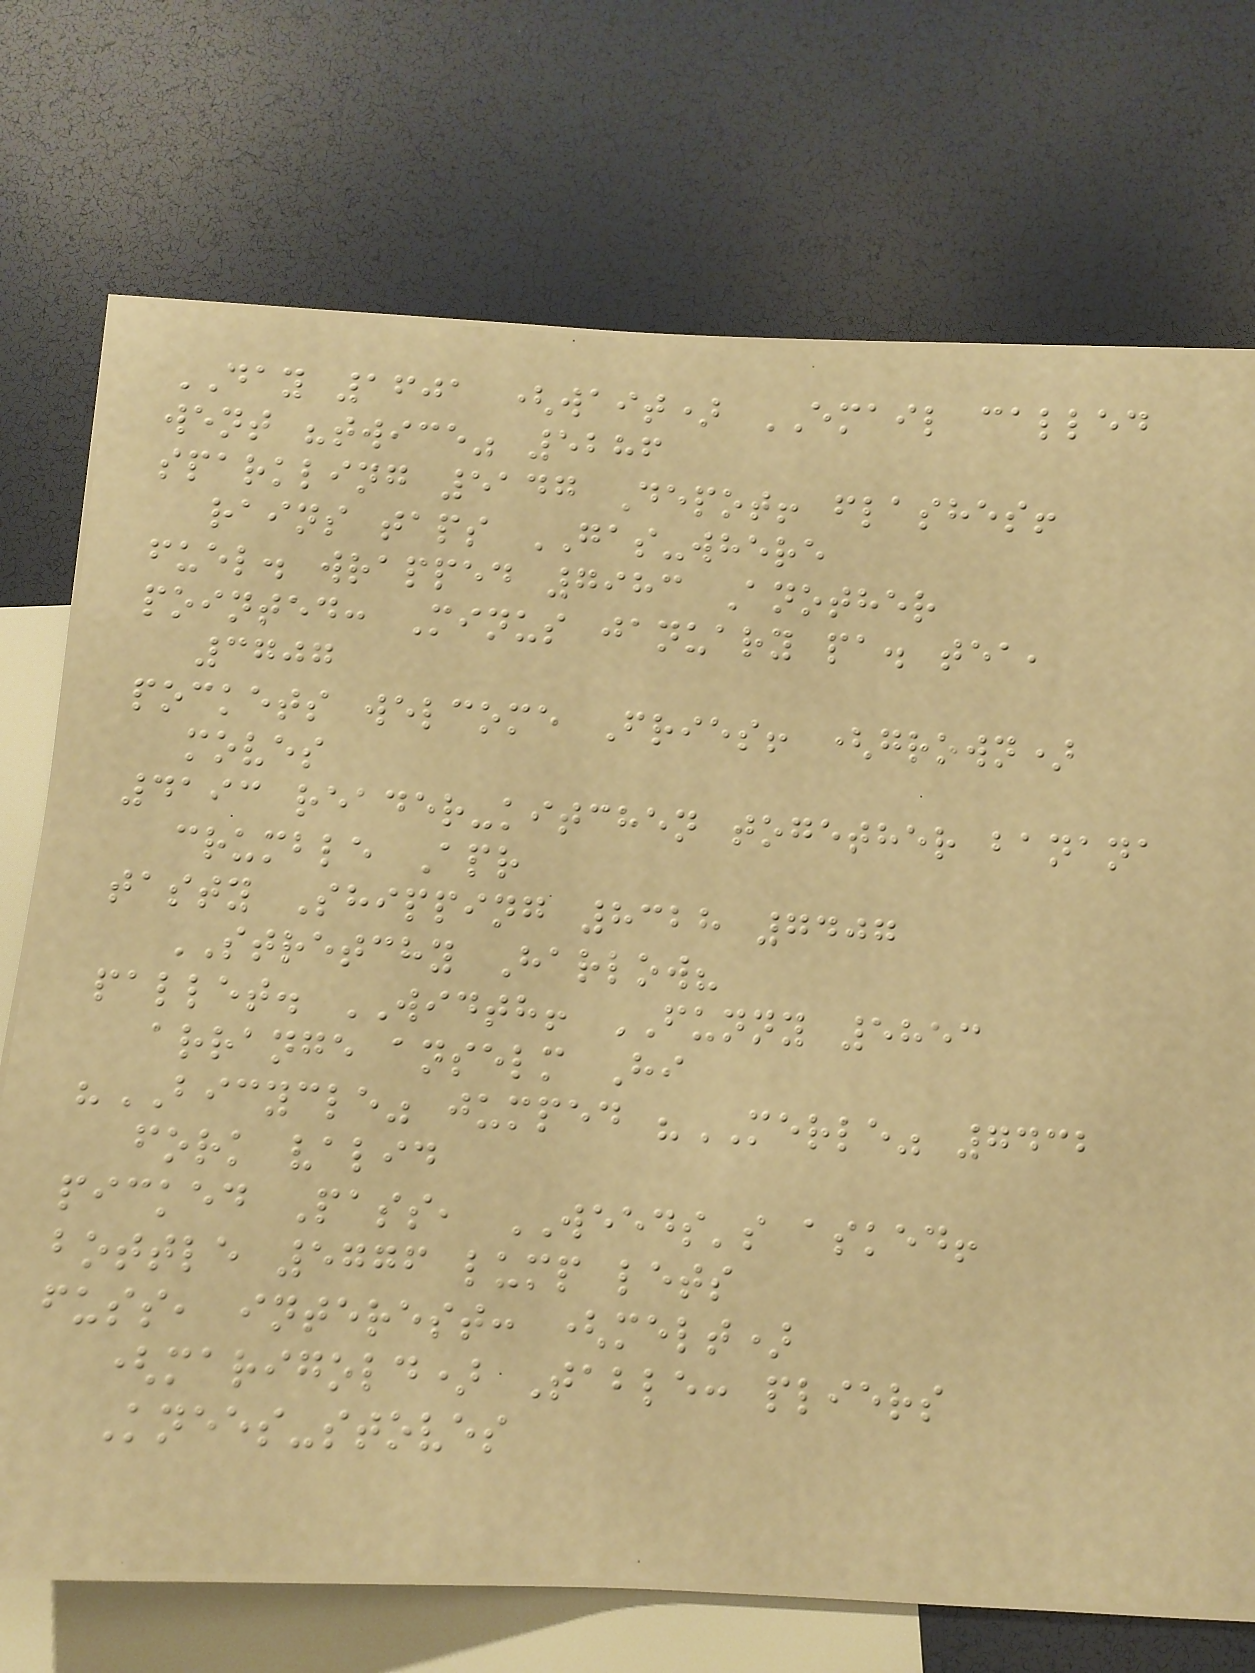DAY 1601 (wait) EMAIL called
went "twice" 5286
sparkling 5147 Depot! flashes!
rains taps GAS-where
fuel. wrapped 7983 Another
pointed: Minus january pa. tea,
3707
pockets welcome Fries! (grown)
moves
4193 reader-kitchen together banana
crumble Apr
tasty Shipping 8328 7407
STRETCHY Harlow?
pallet. WIDTH! FUNNY 5853
arrange anselm Hi
"BICYCLE" jumped "MERLE" 7432
fork valid
picked Pass, WEEDS's asked!
bottle 5776 lump lets
fuss, interest: (melt)
(marigold) Table: pliers
Knees-stoves
